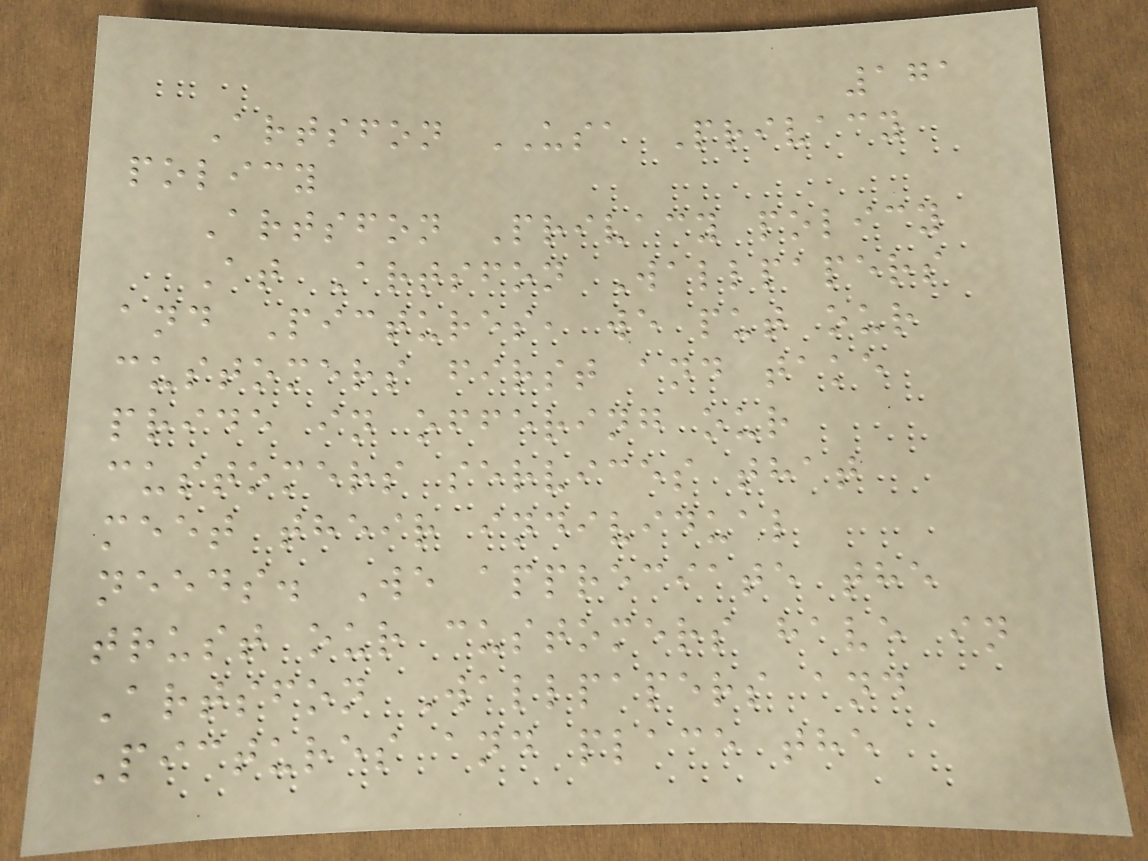171
Artsfon USA Privacy
policy
Artsfon Privacy policy
At Artsfon Wallpapers
and Pictures, we put our
customers first and take
pride in offering our
customers services that
meet their individual
needs. We appreciate the
trust our customers have in
Artsfon Wallpapers and
Pictures and place the
